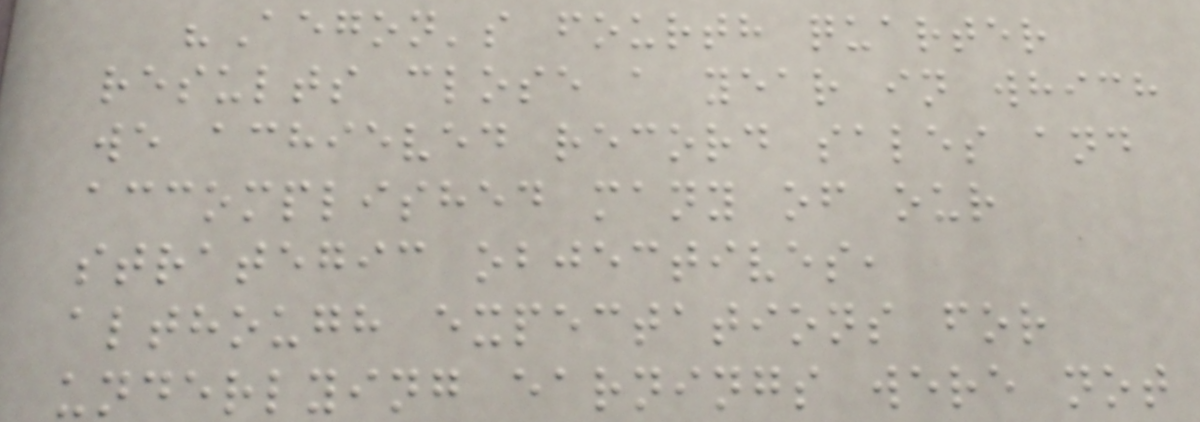"Aegon's fourth quarter
results close a year in which
we achieved record sales and
accomplished many of our
strategic objectives,
although expectations for
underlying earnings were not
